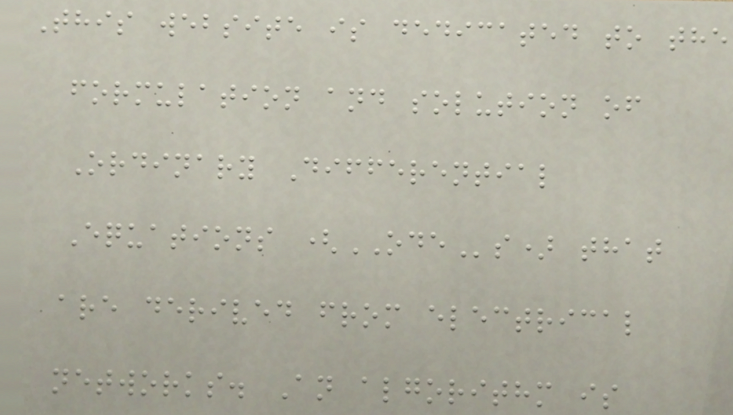This website is dedicated to the
formulation and solution of
Ordinary Differential
Equations (ODEs) that
are derived from electrical
networks. An algorithm is
